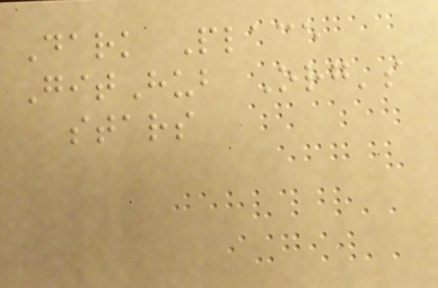Dark Place
GitHub Org's
stars
